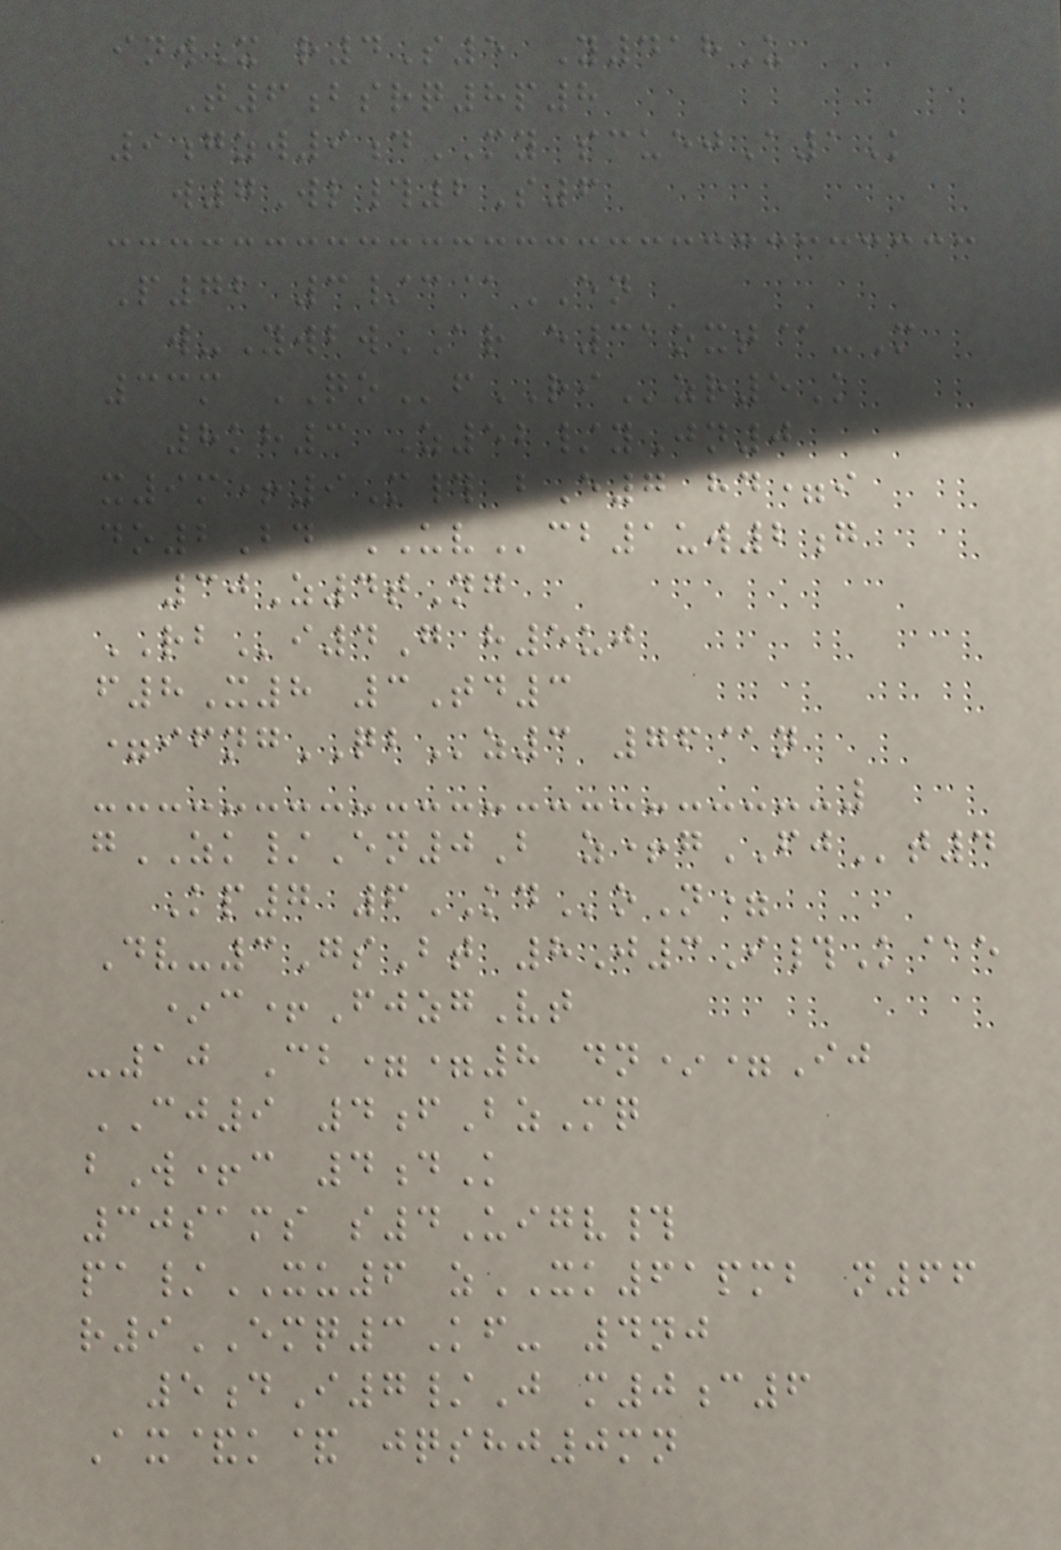inwX r4S5 Y418U
T6bsrq8p8
9gzw9dMY scuejA1K
w7Wl#2S6
P72 3/c@EN
w-YwbwAR e31oxt@-M
33m QOfRIzr5K
8kh3 Z52/yJn0
x9m+9M# bE7 hd=i
do2Bd UVcb1uw2g
30Z4tNg
RBi4G h5uj
f8X8 3Td3
=ifngQBz3 76@n
gZK/En0B z+gFJt4
Kp7 6KDoN=
Dv-3GsBt 8J3I#K@e
*c+FjzgVt
-10 Cb==8 dn*=Ij
CJ9 4fBzMq
bW+c 4dK
30sams s4Uigv#
pa/XU6 zXK61pmb n66
r9EMQ3Kf- 4nj
5dI7/J m0c6
Ax&k& jqshj0mn
